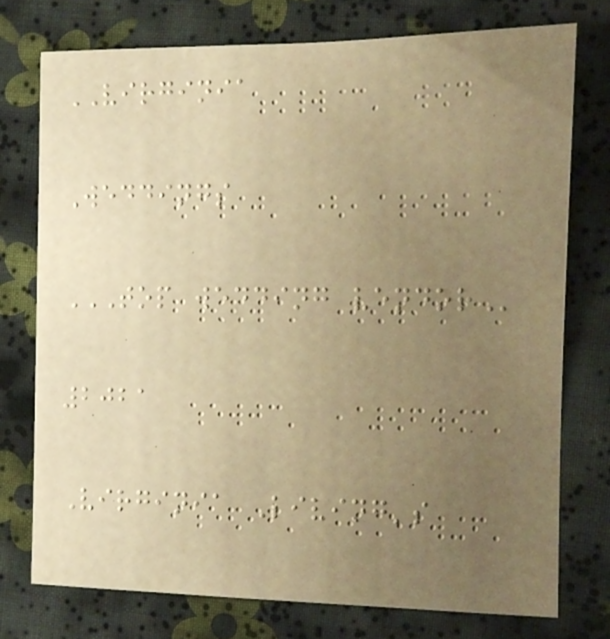VIRGINIA
Weddings
TOP WEDDING VENDOR
2021
Virginia Living's
